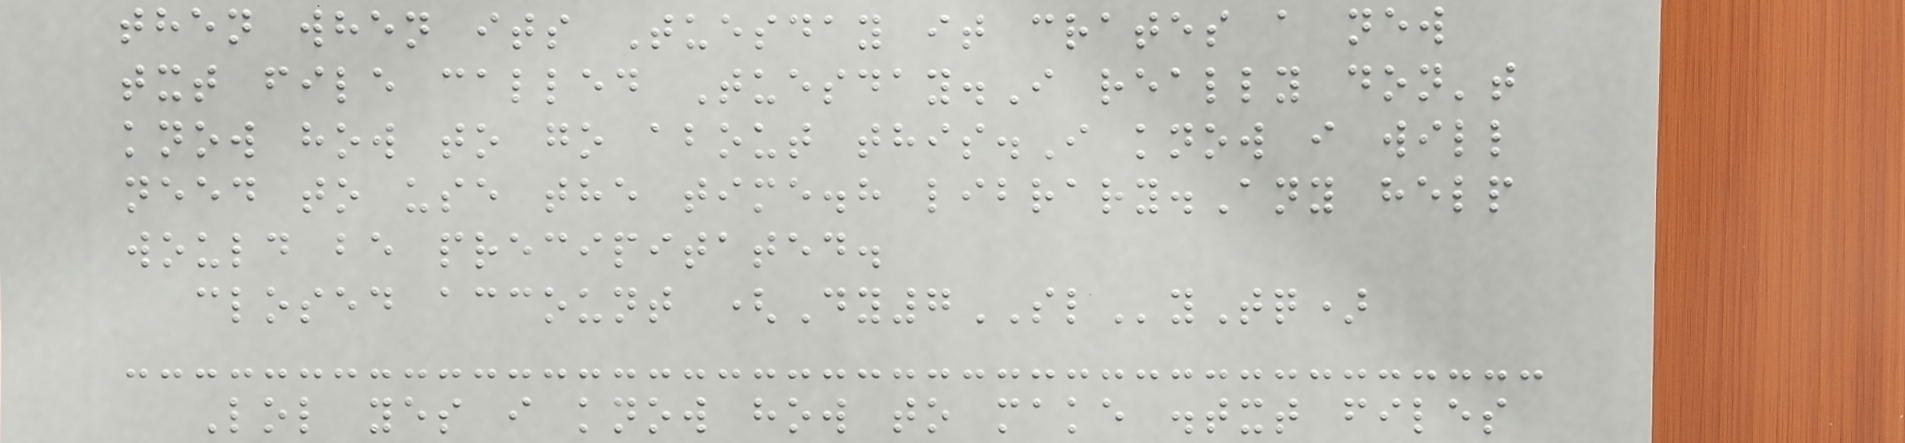then when its Tuesday it crates a new
txt file called Tuesday.I really don't
know how to go about this.I know i will
need to use the time.h library.Any help
would be precipitated.
closed account (Dy7SLyTq)
Lol yes i know how to make .txt files
